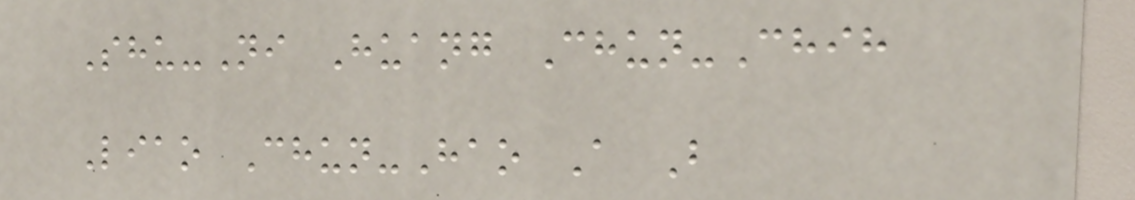Shu-Ni Huang Chun-Chih
Liao Chun-Hao A B
